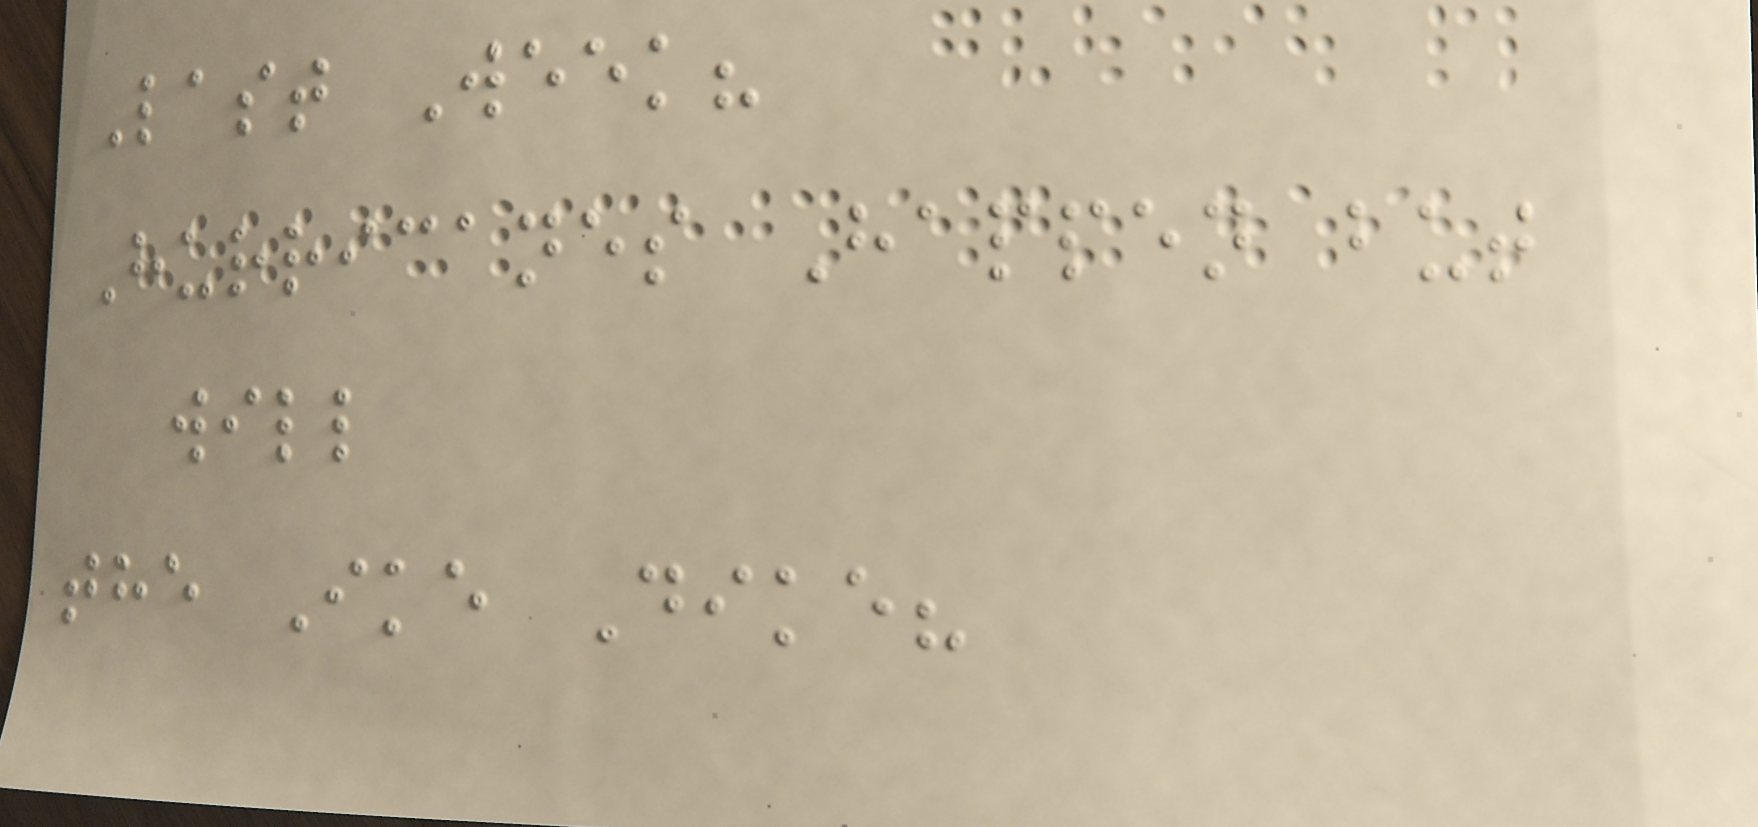Last Week?
Hurricanes Happen but
will
the Ike Dike?
